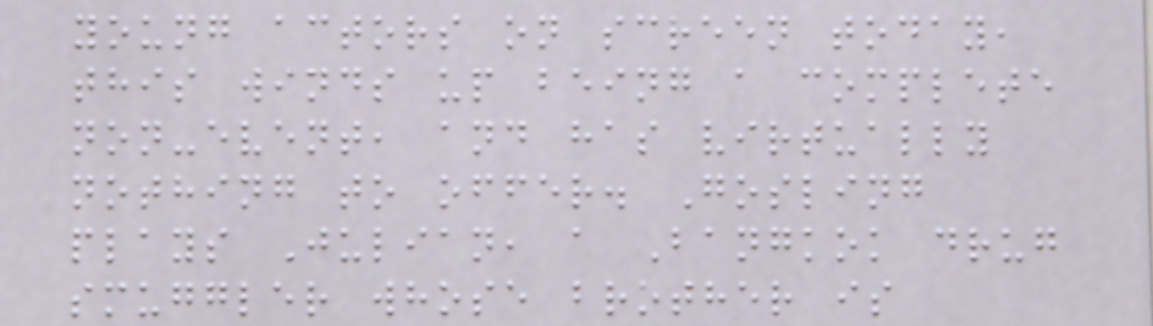young actors on screen today,
this winds up being a complete
non-event, and has virtually
nothing to offer. Gosling
plays Julian, a Bangkok drug
smuggler whose brother is
